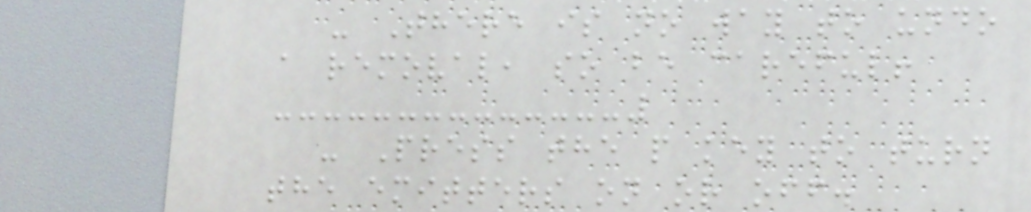- There is no way to undo
a removal, so be careful!
- Press the p key to turn
the emitters on or off.
